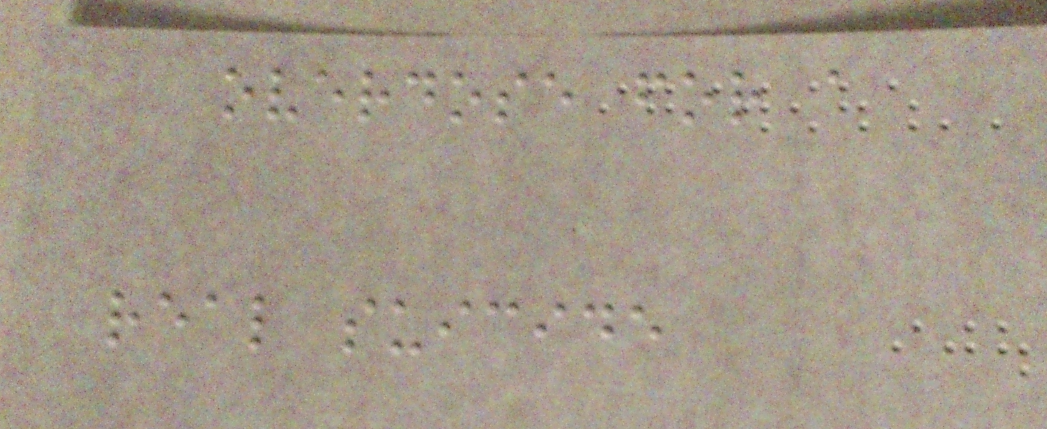overdose for a
real suicide
